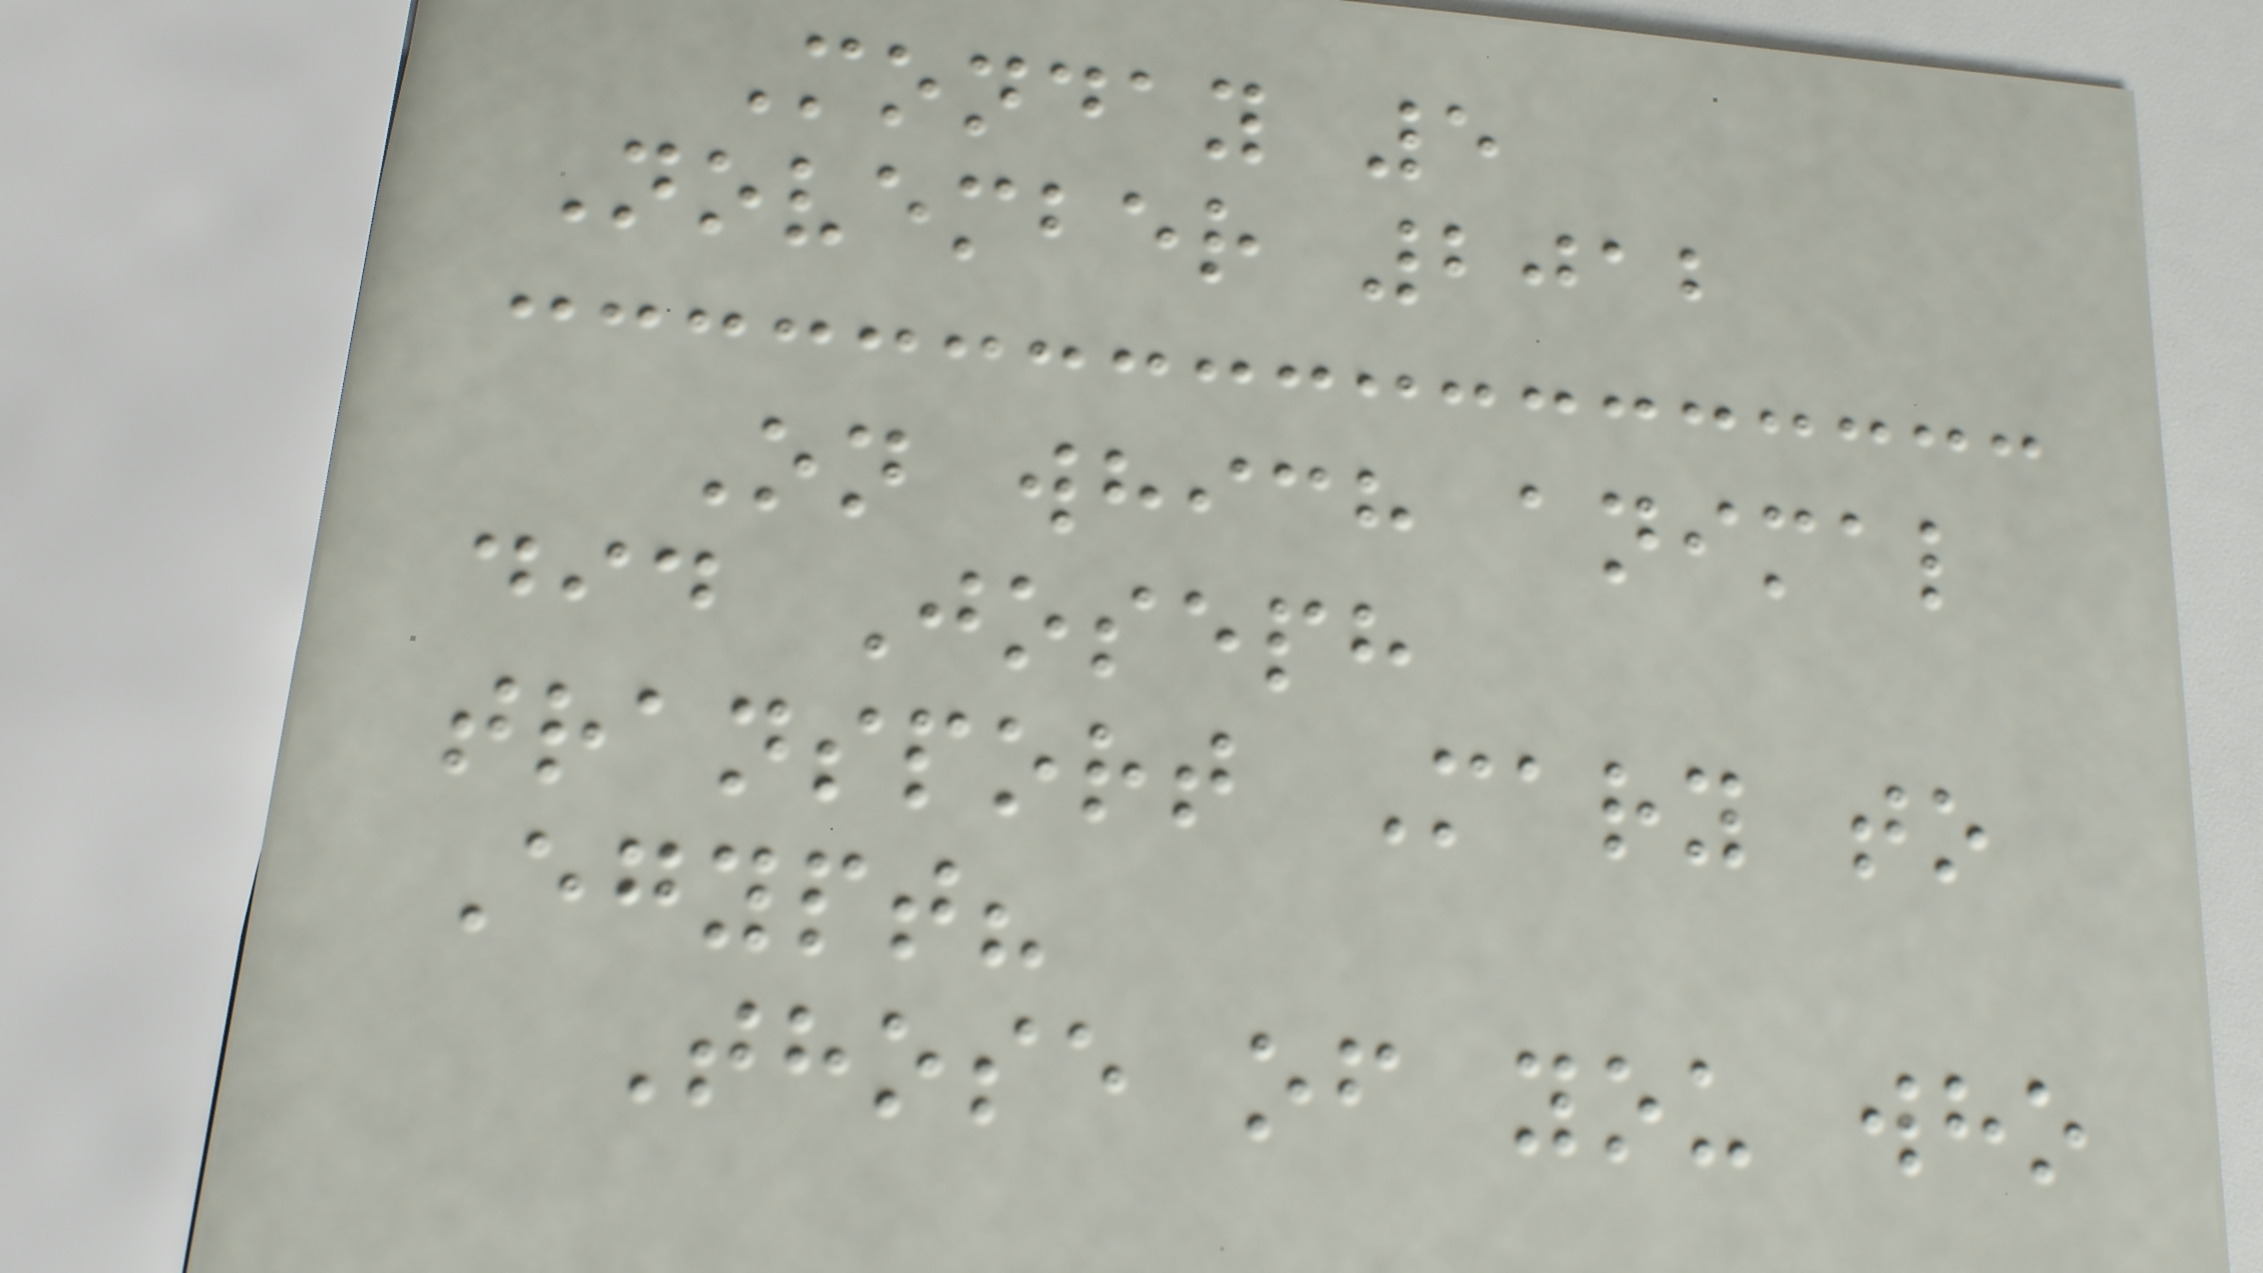Monday 5
November 2012
On which animal
did Joseph
transport Mary to
Egypt?
Those of you who
